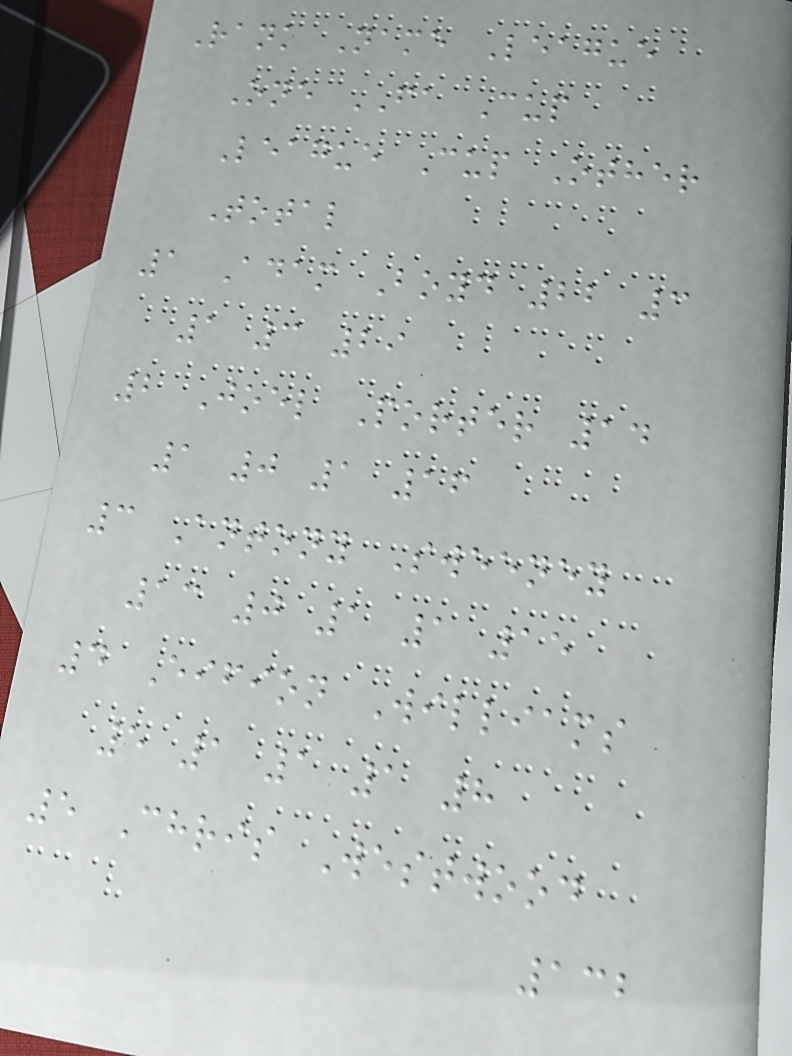Rank Name League
One FA Cup
League Cup Other
Total
1 Adam Boyd 22 3
1 3 29
2 Joel Porter 14
1 0 1 16
3 Antony Sweeney
13 0 1 1 15
4 Eifion Williams
5 1 1 1 8
5 Chris Westwood
132
